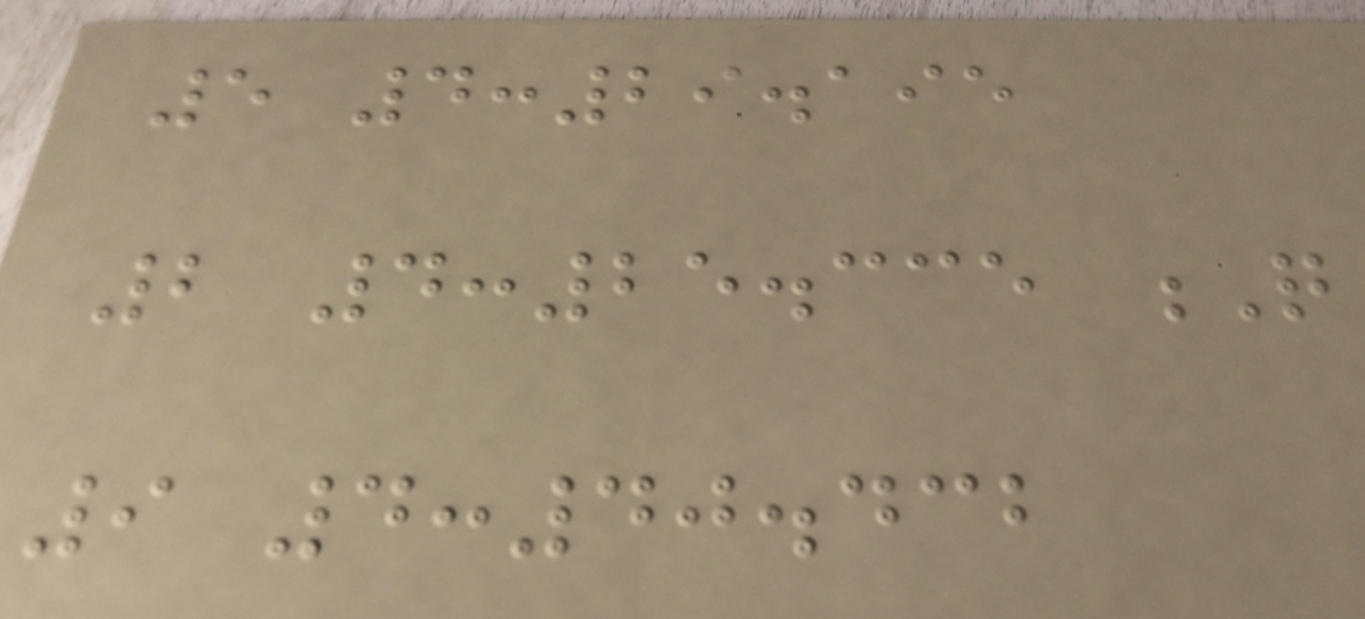5 4:29.195
2 4:25.335 Q
9 4:40.432
